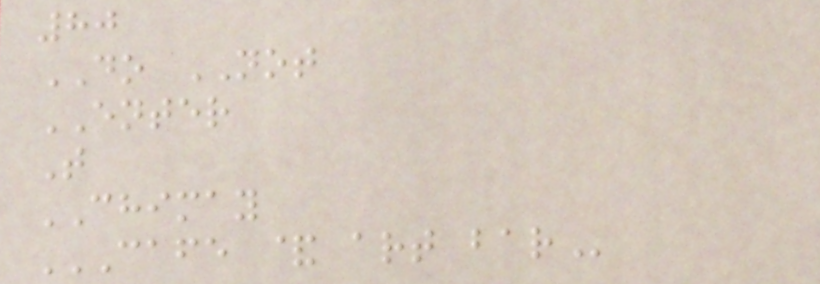80
DO NOT
ENTER
T
CHIMAY
CAFE & ART BAR
